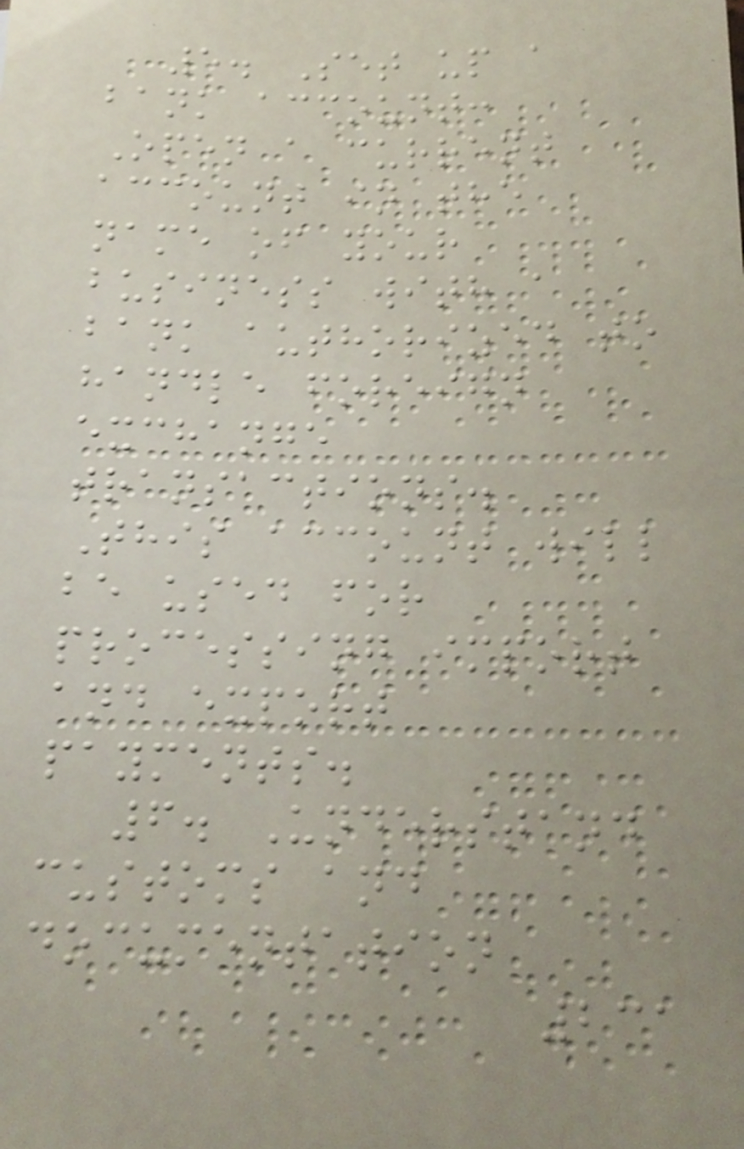5. Set up a
bank account:
Open a current
account in the
name of your
business with a
bank authorized to
handle foreign
exchange
transactions.
This account will
be used for
processing import
and export
payments.
6. Understand
customs and
documentation
231
